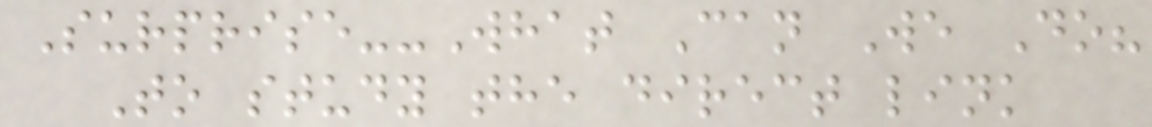Surprise--What Can We Do?
To study the direct link
